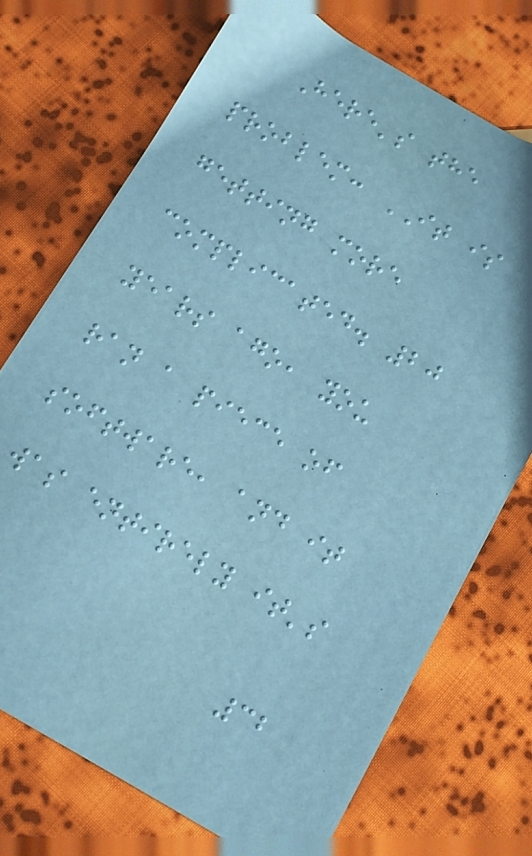Here's the
problem: IT is
getting more
complicated. 20
years ago, you
ran a piece of
software, and it
was entirely it's
32
